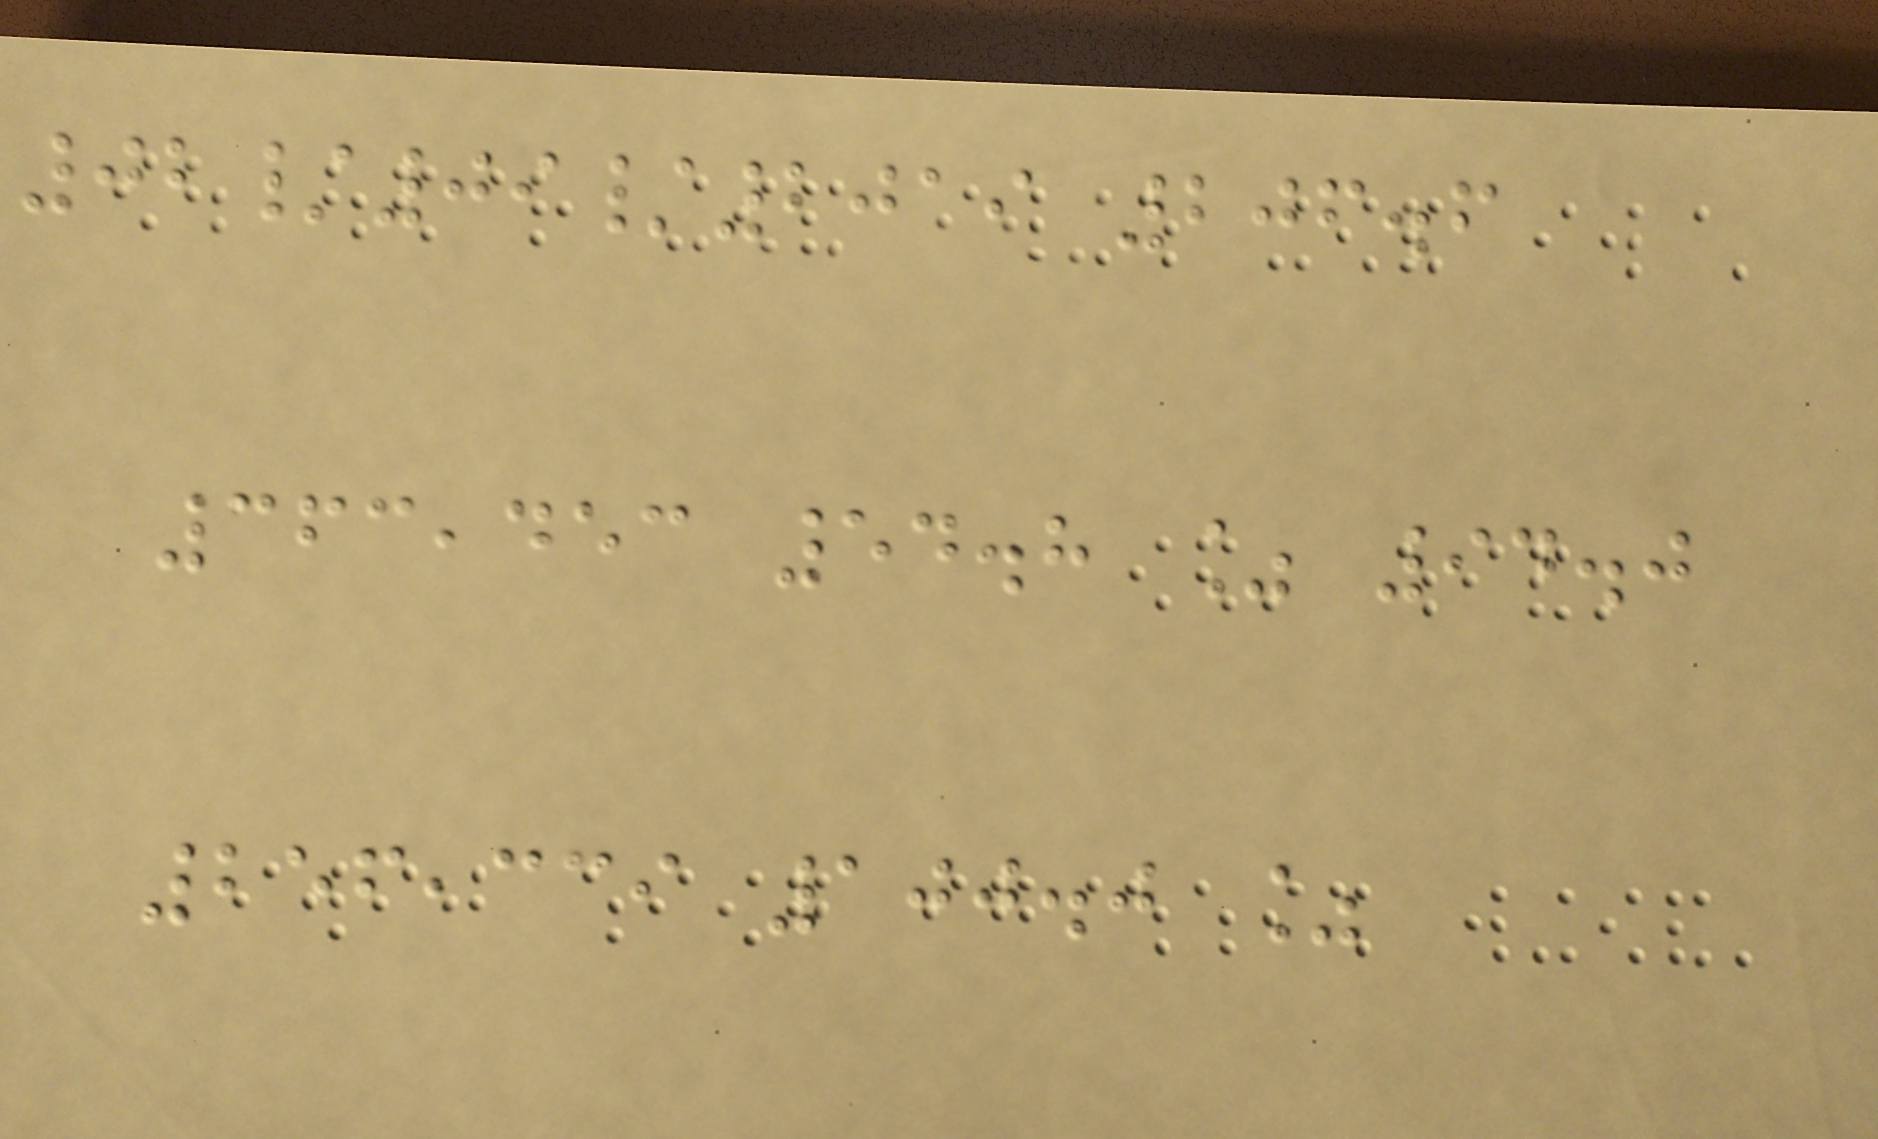02/09/2019 206.6
363,453 54.8 % 94.0
256,339 100.0 %
